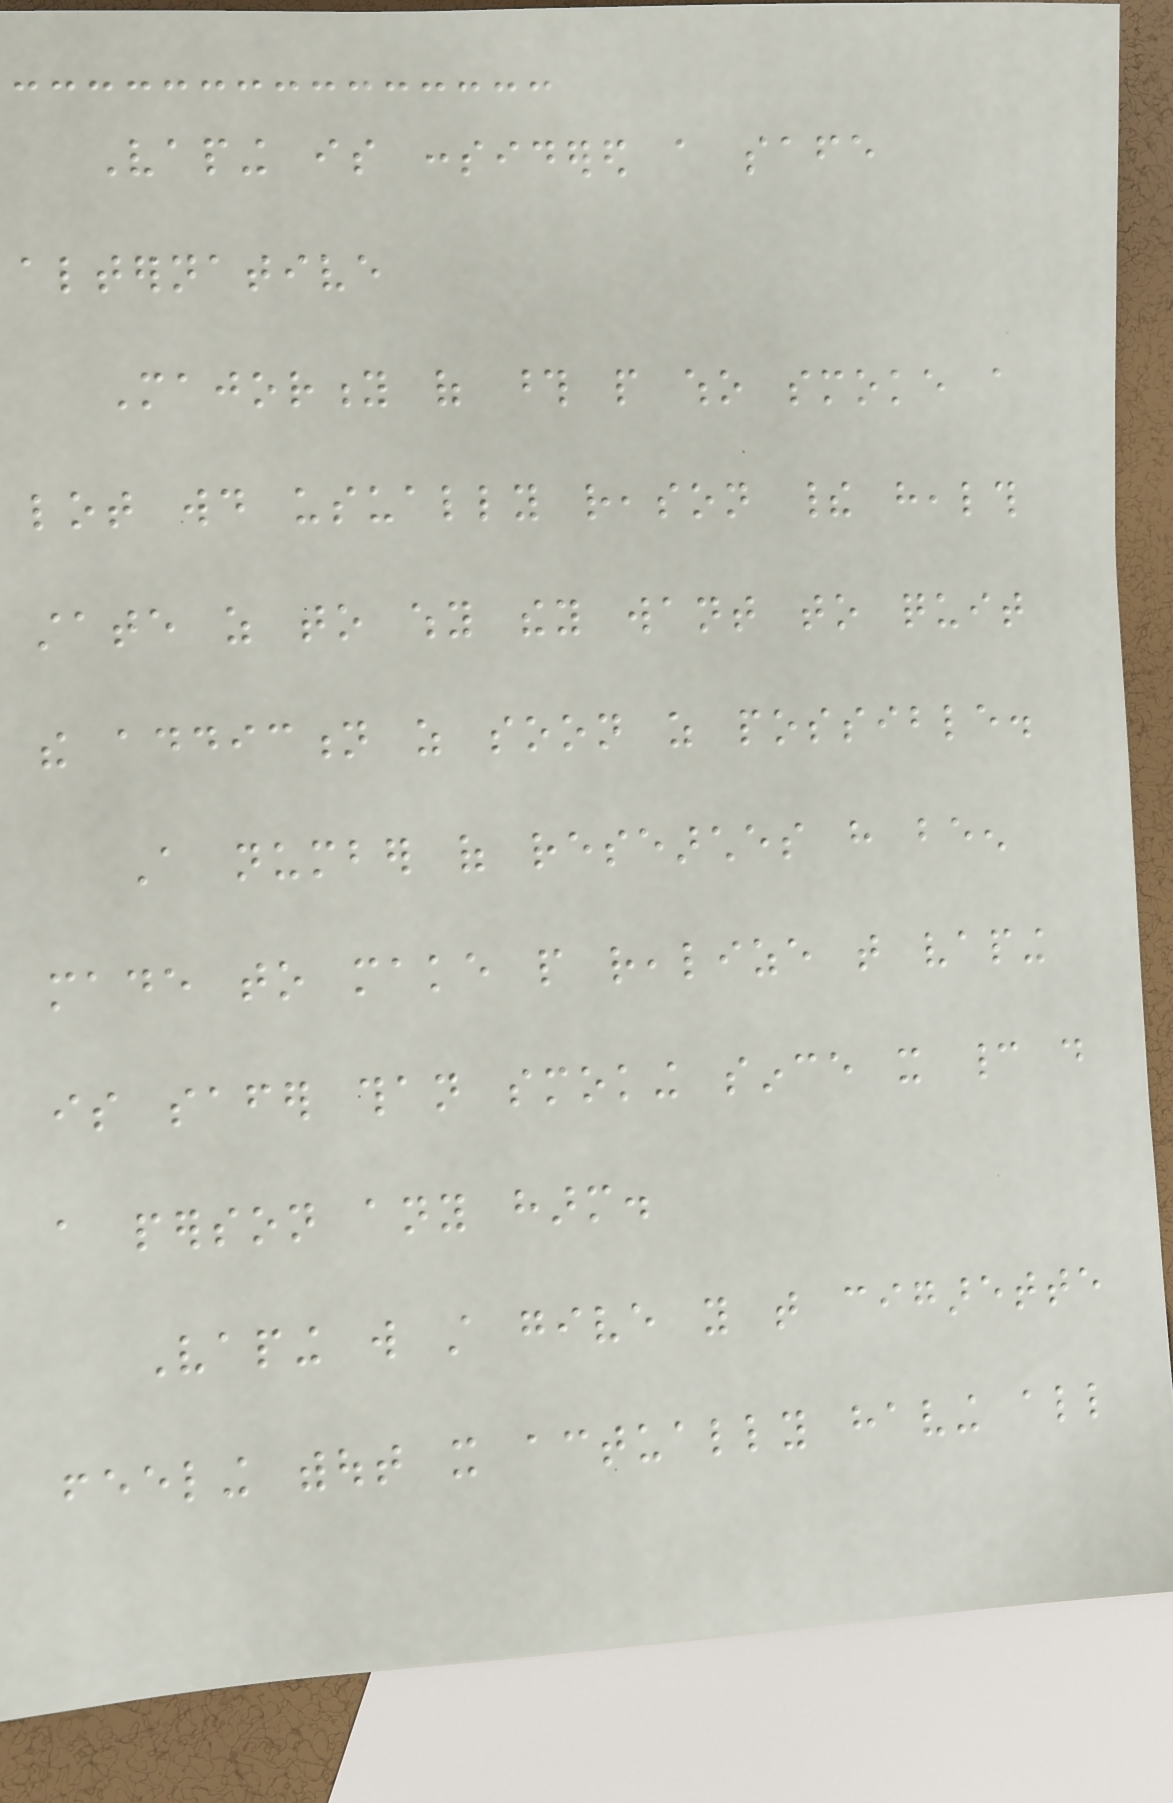Vaping is considered a safe
alternative
Majority of those people who smoke a
lot would usually reason their health
state as to why they want to quit
the addiction as soon as possible.
A number of researches have been
made to make people realize that vaping
is safer than smoking since it cannot do
a person any harm.
Vaping will still give you that cigarette
feeling without it actually having all
